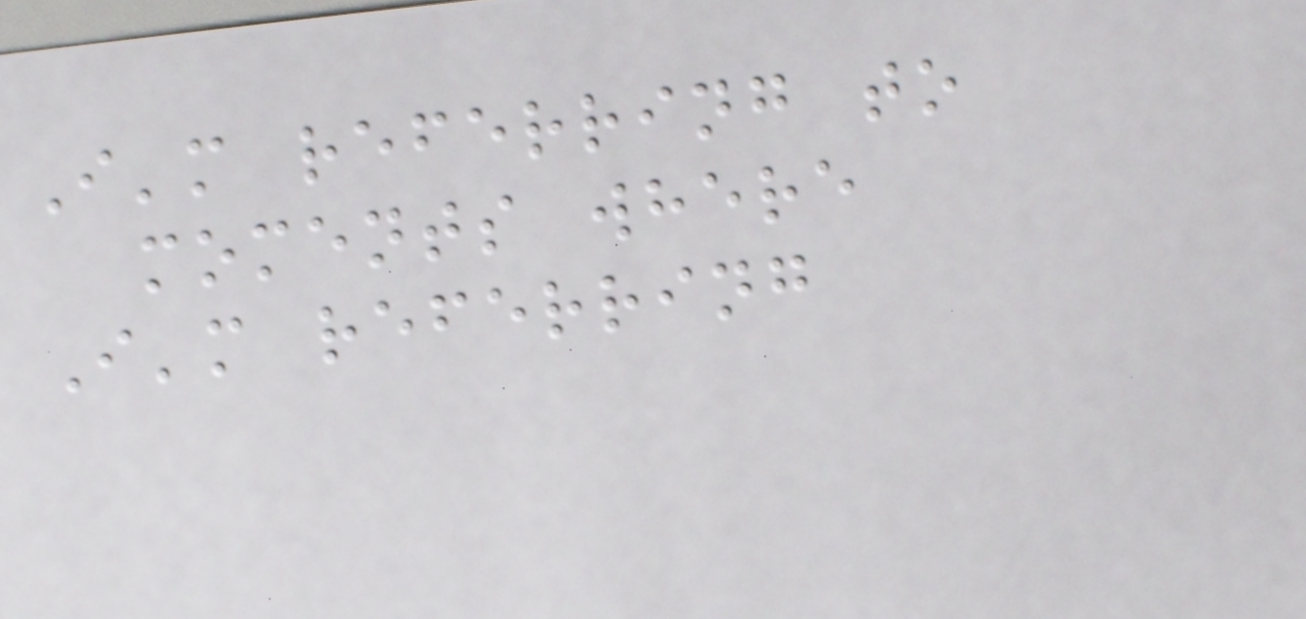I'm referring to
moments where
I'm referring
